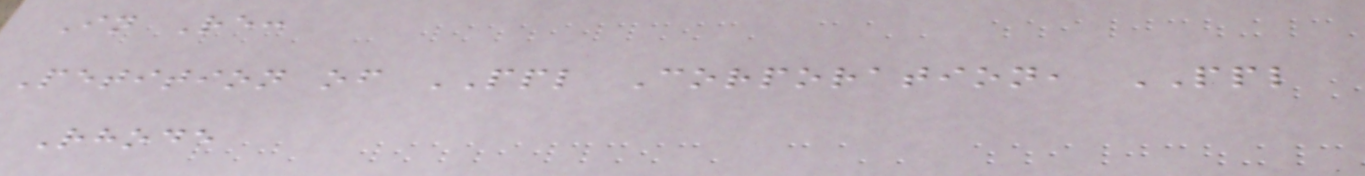In Re:
Petition of PPL Corporation, PPL
Rhode
